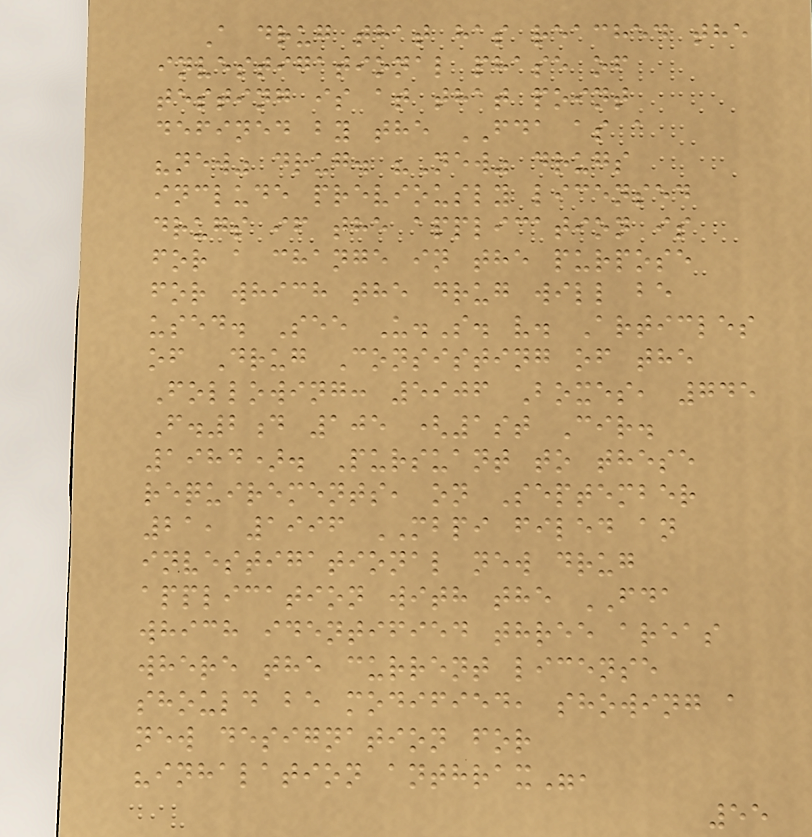A drug that has reached the
investigational phase of
testing is at that point
defined by the FDA as a
"new" drug. "New" drugs
include previously licensed
drugs if the application is
for a change in the purpose
for which the drug will be
used. See U.S. v. Articles
of Drug Consisting of the
Following: 5906 Boxes, 745
F.2d 105 (1st Cir.
1984). Pursuant to these
requirements, on September
21, 1996 MBPI filed an
investigational new drug
application with the FDA
which identified three areas
where the current license
should be modified, showing a
new designation for
"inhalation anthrax",
55
